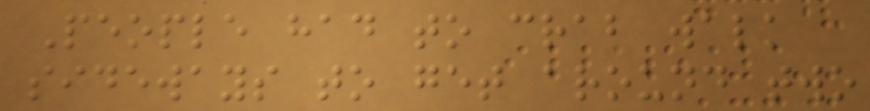People had to crab walk
sideways to get around two
